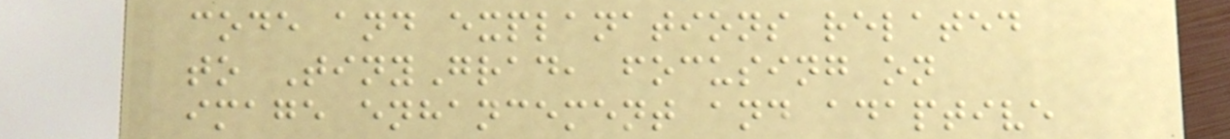code and explanations related
to TinyGrad, focusing on
image enhancement and adaptive
